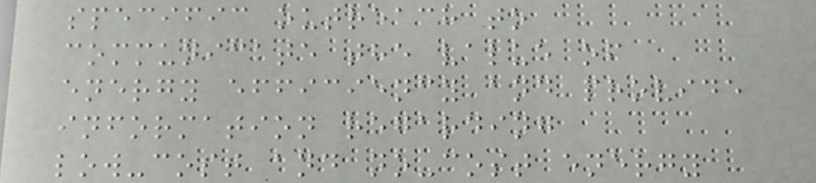specific outreach to
communicate the value of
energy efficiency and provide
information regarding
low-cost and no-cost energy
